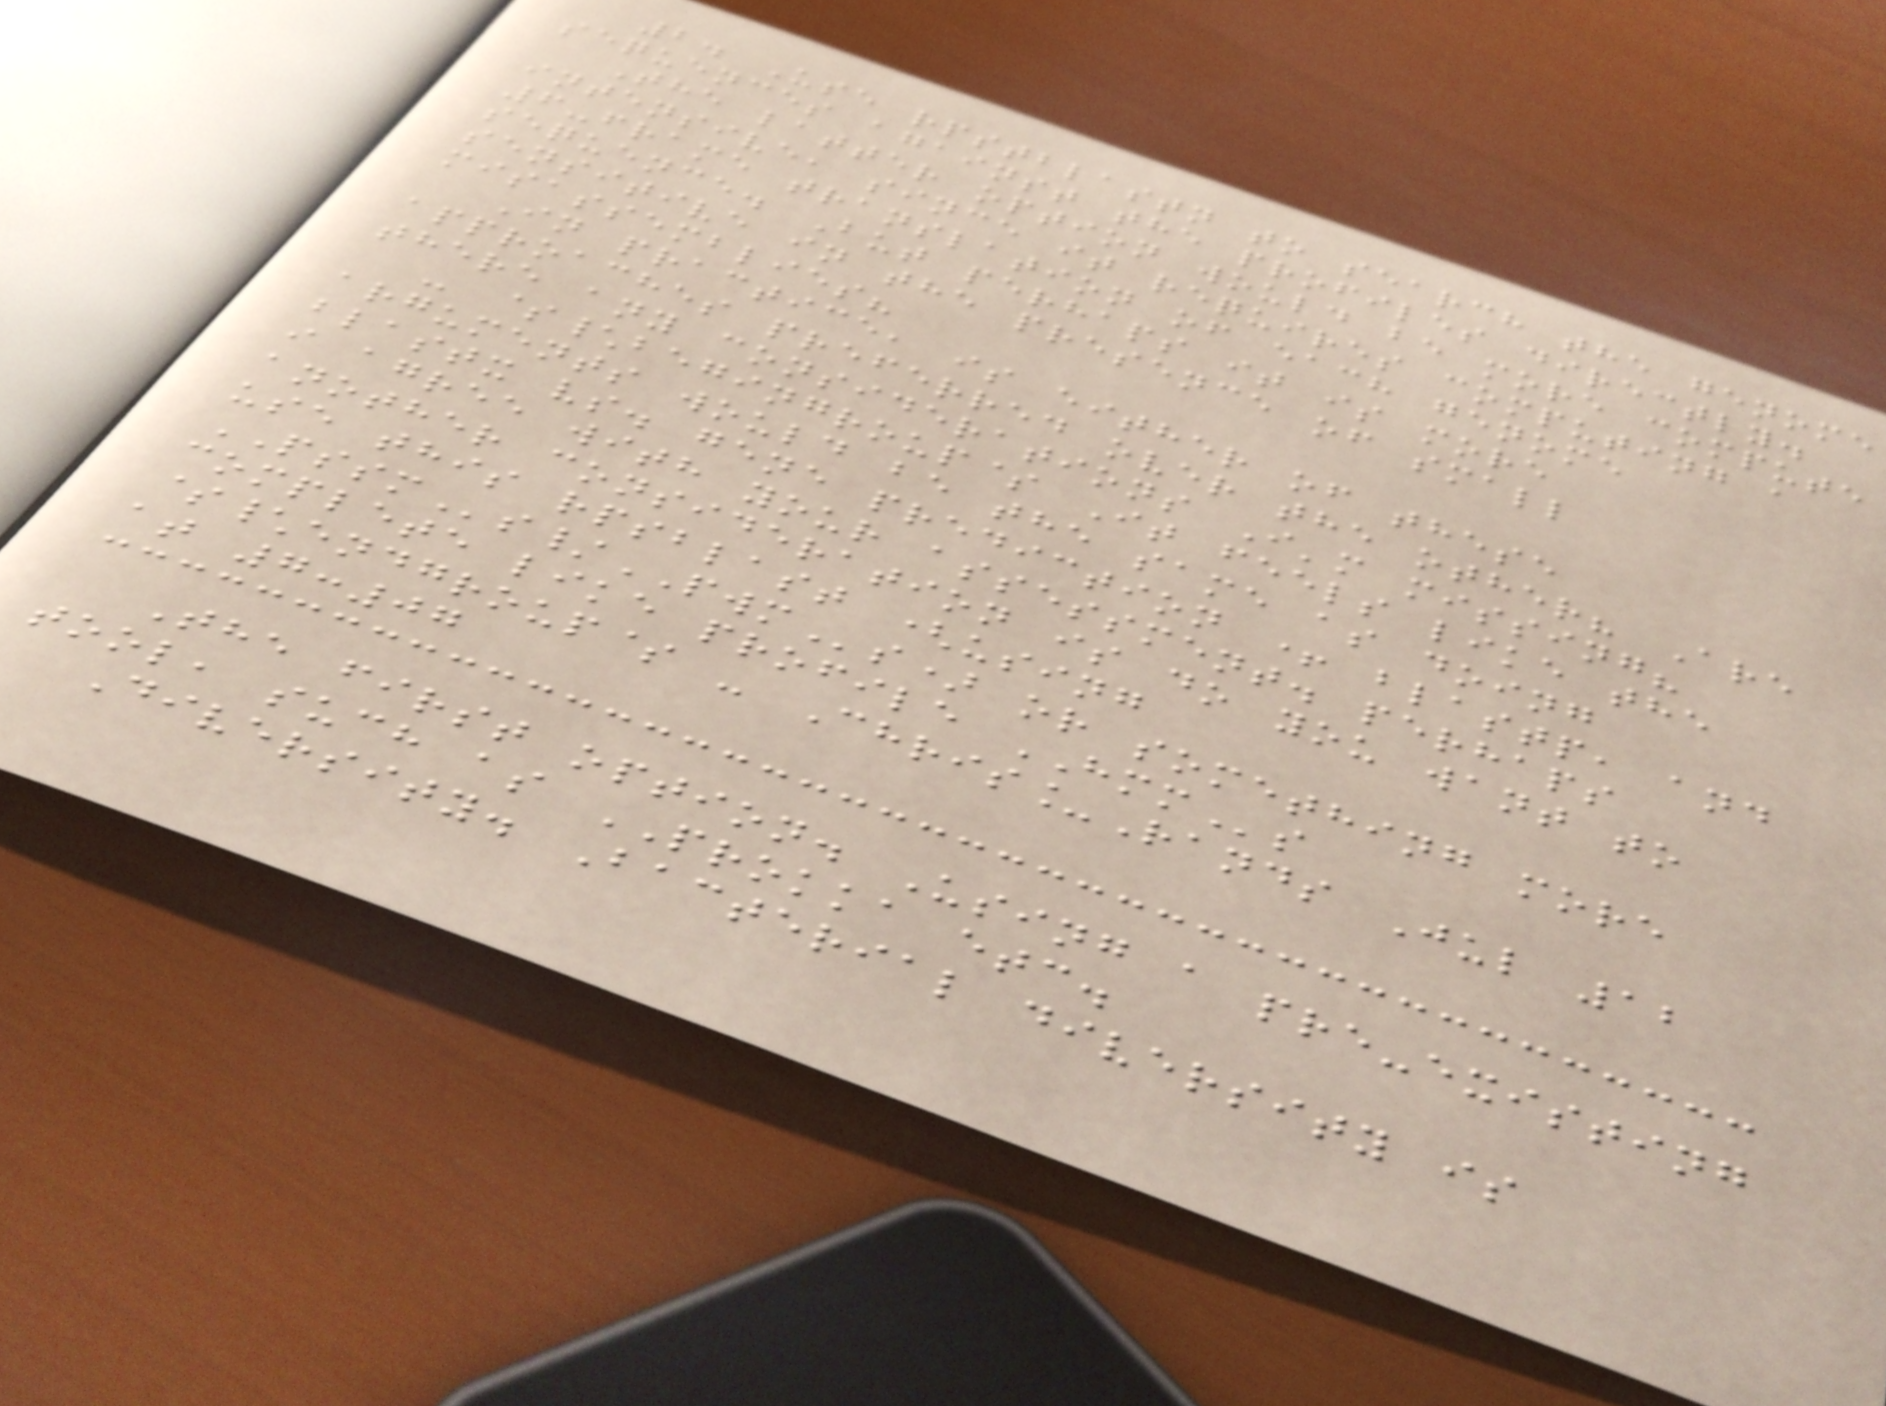2. Use rpstblastn to search the genome
sequences against the profiles directly.
The latter option would be more compute
intensive, since it requires computing a
6-frame translation of each genome
sequence. But perhaps it is more
sensitive in the presence of small
misassemblies?
In practice, is either of these
approaches preferred over the other? Are
there any considerations I'm missing?
- $\begingroup$ It feels like the
arguments would be the same as doing
blastx vs. gene prediction + blastp, and
i agree with your assessment. perhaps
another consideration is do you want to
use this rpsblast (using
PSSMs/PWMs) or something more
complete like profile HMMs
$\endgroup$ - Chris_Rands Jul 12
at 7:07
The first option. Using a pre-existing
tool, such as PROKKA etc.
Diversity. Bacterial diversity is
